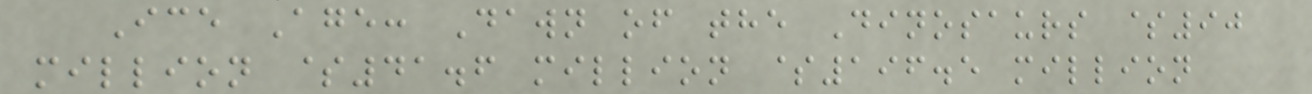Ice Age: Dawn of the Dinosaurs $90
million $41.6 million $196.5 million
